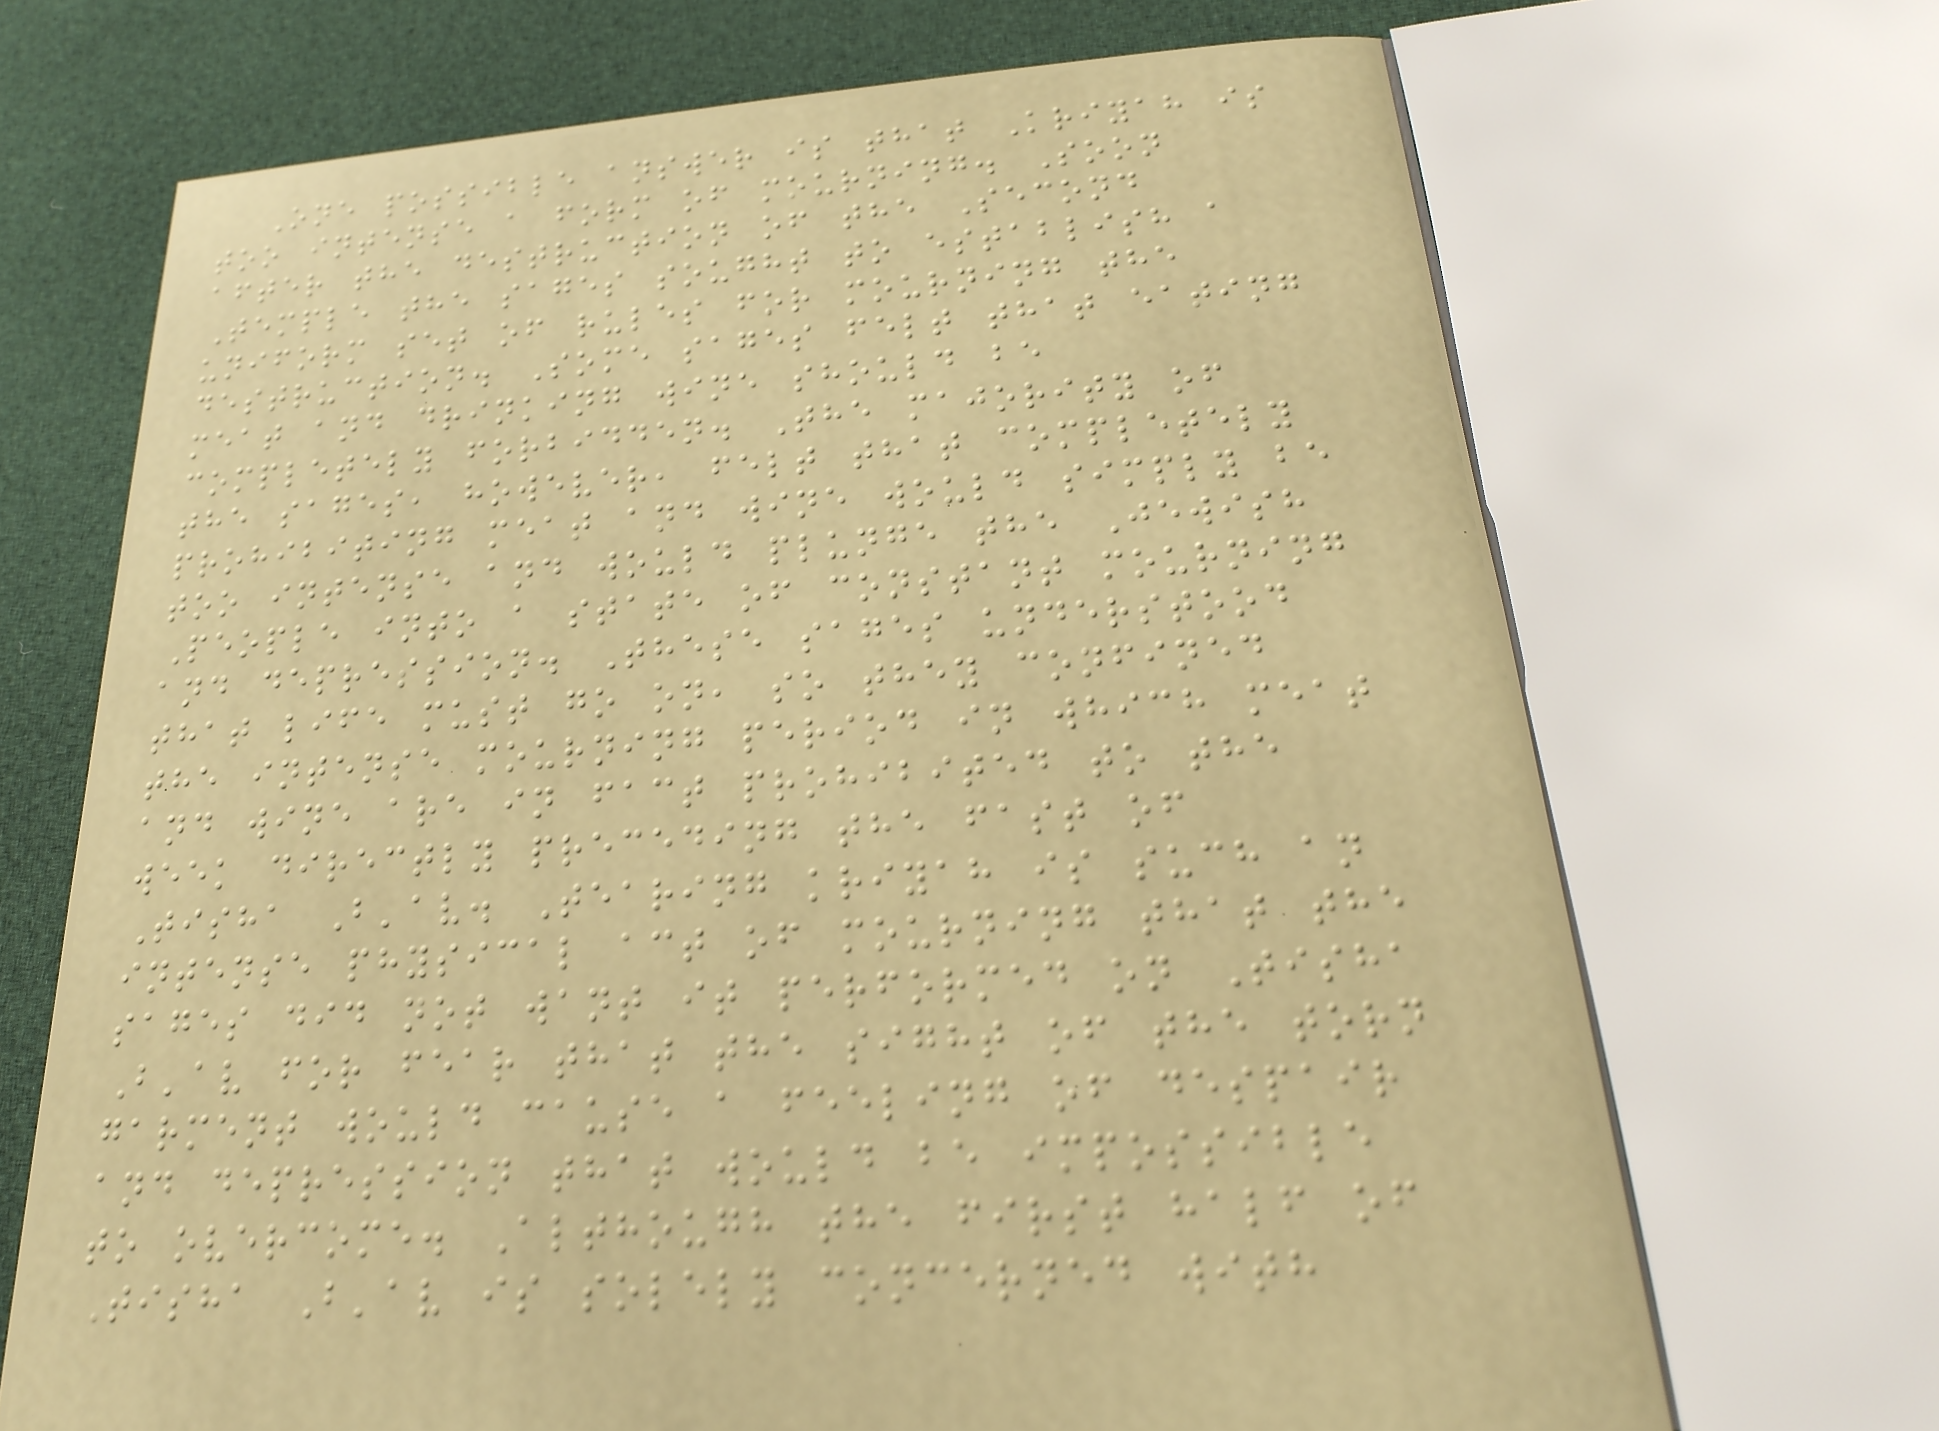One possible answer is that Kriyah is
too intense a form of mourning. Soon
after the destruction of the Second
Temple the sages sought to establish a
uniform set of rules for mourning the
destruction. Some sages felt that eating
meat and drinking wine should be
completely forbidden. The majority of
the sages, however, felt that completely
prohibiting meat and wine would simply be
too intense and would plunge the Jewish
People into a state of constant mourning
and depression. These sages understood
that life must go on, so they confined
the intense mourning period in which meat
and wine are in fact prohibited to the
week directly preceding the fast of
Tisha B'av. Tearing kriyah is such an
intense physical act of mourning that the
sages did not want it performed on Tisha
B'av for fear that the sight of the torn
garment would cause a feeling of despair
and depression that would be impossible
to overcome. Although the first half of
Tisha B'av is solely concerned with
